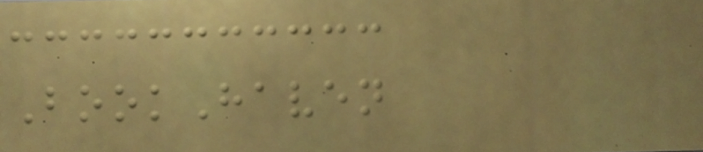BookHaven
